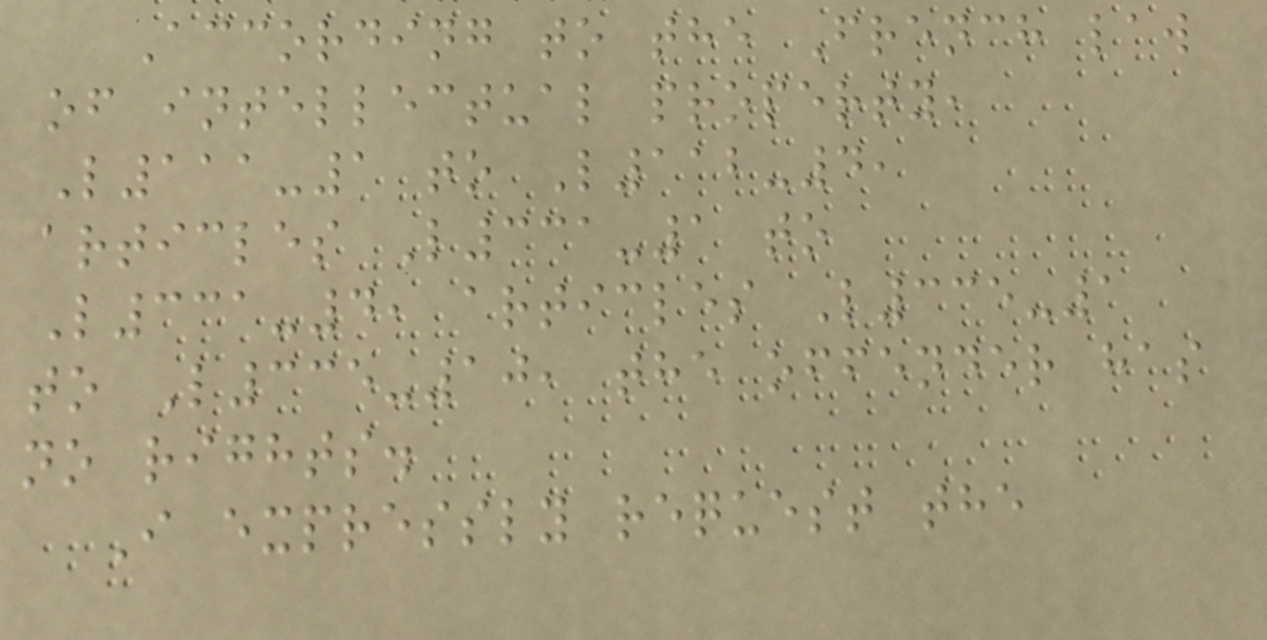According to the French law
of intellectual property,
L111-1 to L112-4,
articles L331-1 to
L331-4, articles L335-1
to L335-10, the offender has
no rights.
I expressly request the
